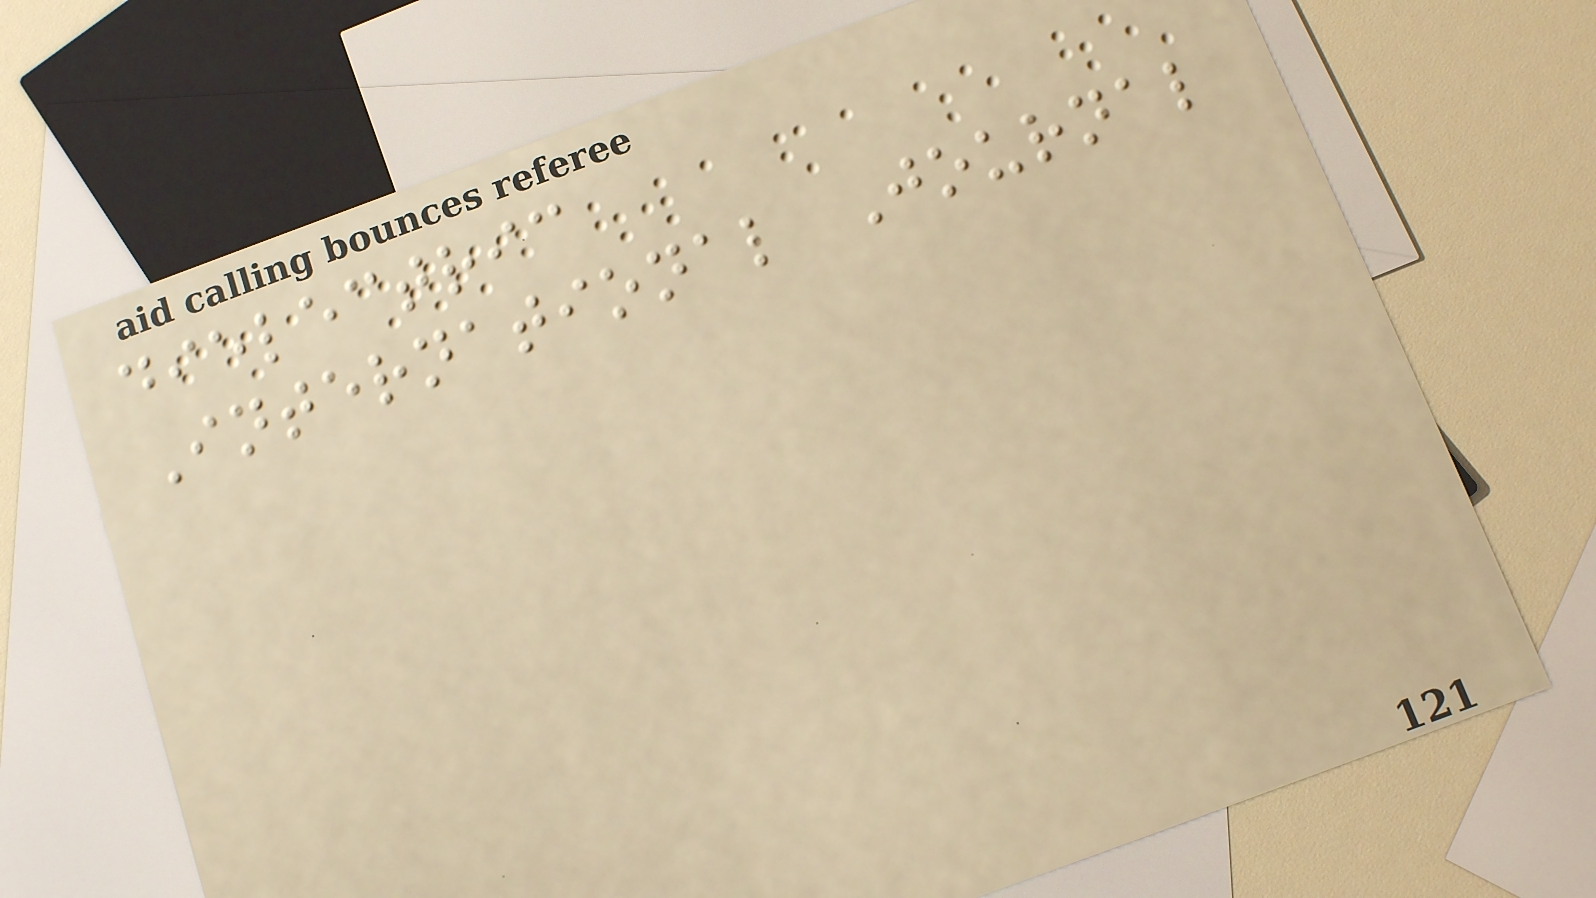dielectric
International Journal
